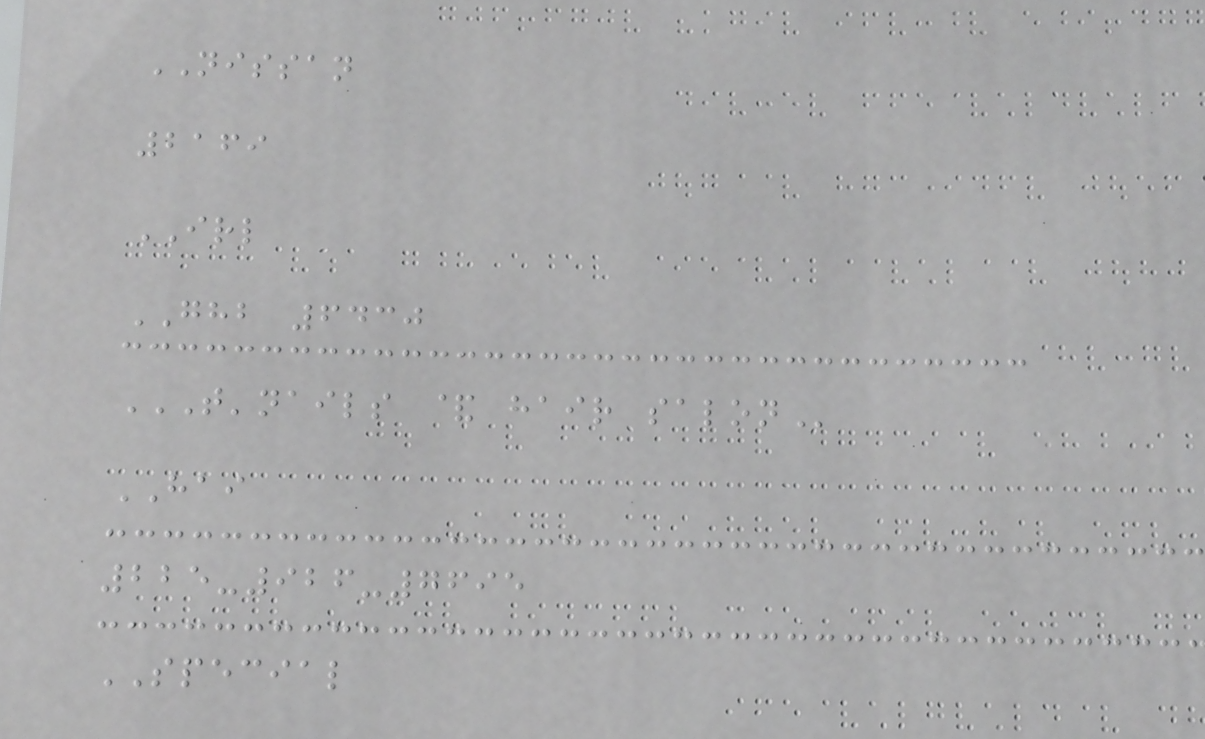NISSAN
2169
IRL
GHB 6430
T'NAILS & HAIR SALON
HAI
225-926-7695
SPECIAL
